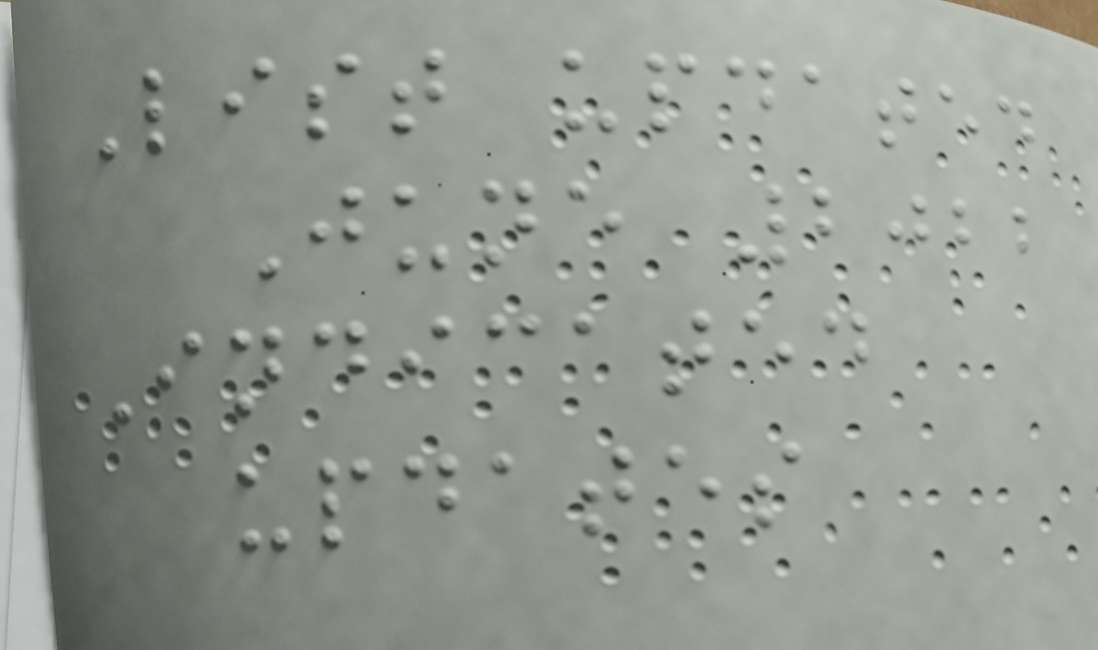List updated
June 2022
Indicated
updates
